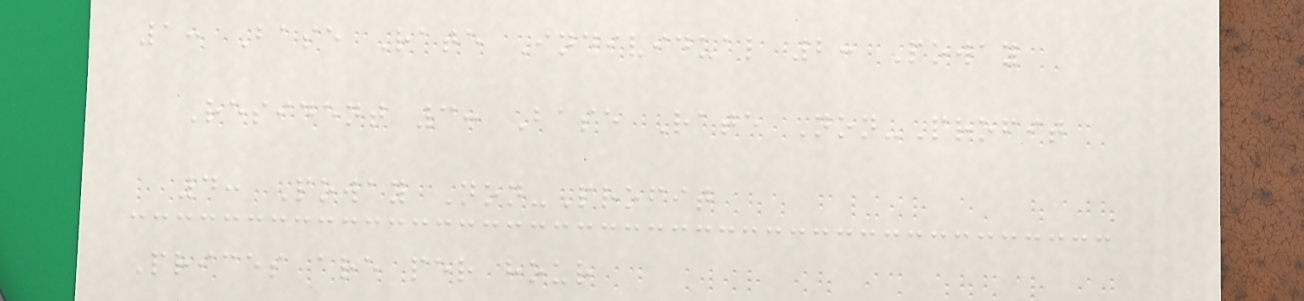1: Base Rate Individual 2: Poway
Resident 3: Base Rate Non-Profit
4: Poway Non-Profit
Prices are per hour
